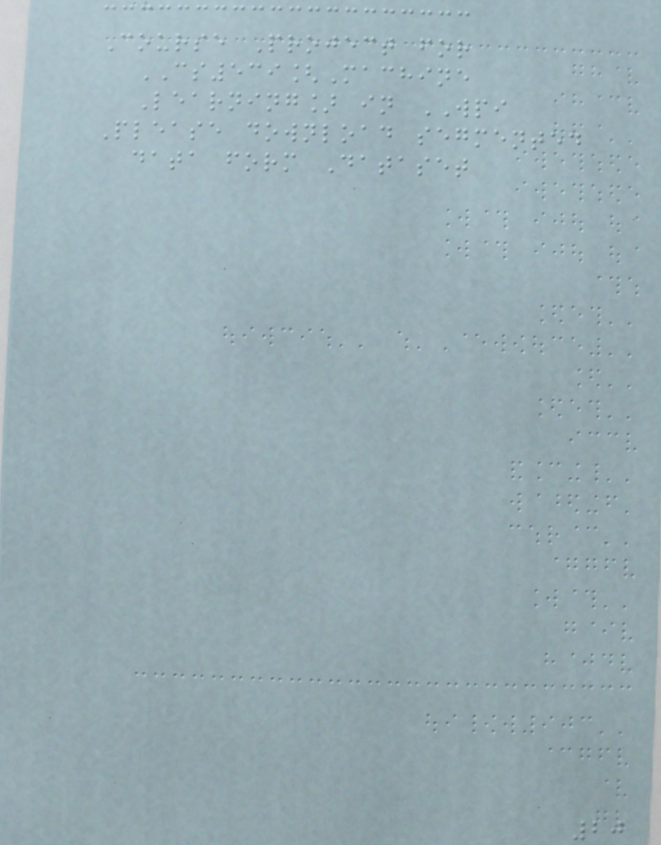Course Project for
CS539[Machine
Learning] in WPI
Please download segmented
data form Dataset
20
